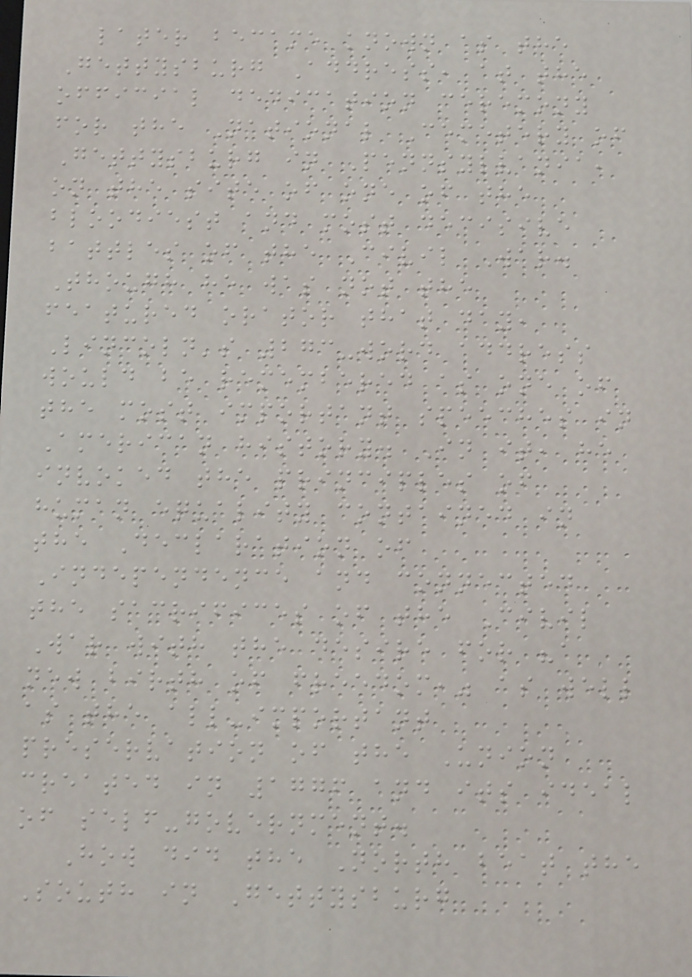later became known as the
Gettysburg Address, at the
official dedication ceremony
for the National Cemetery of
Gettysburg in Pennsylvania,
on the site of one of the
bloodiest and most decisive
battles of the Civil War.
Though he was not the
featured orator that day,
Lincoln's 273-word address
would be remembered as one of
the most important speeches in
American history. In it, he
invoked the principles of
human equality contained in
the Declaration of
Independence and connected
the sacrifices of the Civil
War with the desire for "a
new birth of freedom," as well
as the all-important
preservation of the Union
created in 1776 and its ideal
of self-government.
How did the North beat the
South in Gettysburg
